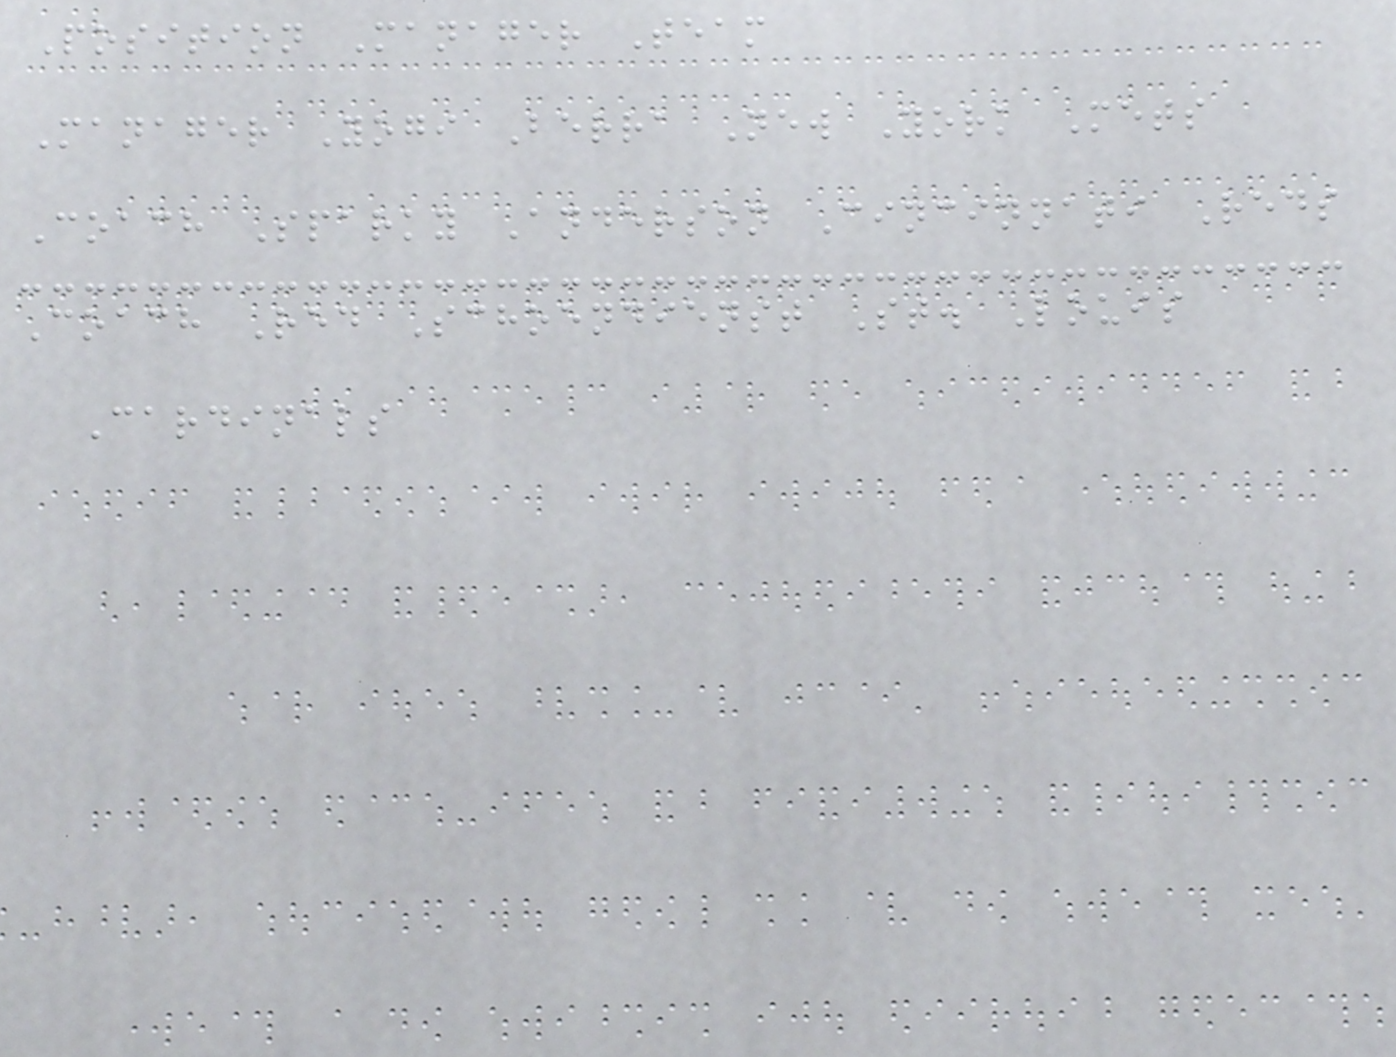Position Manager Team
Manager Yogi Berra New York Mets
Coach Sparky Anderson Cincinnati Reds
Coach Red Schoendienst St. Louis
Cardinals
